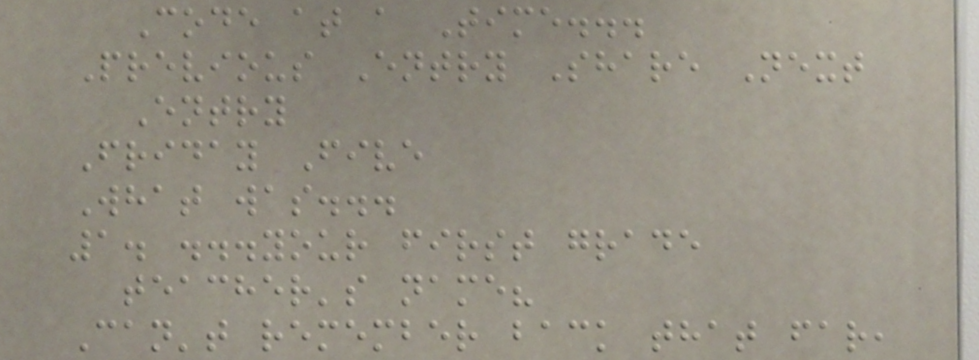Code at a Time...
Previous Entry Share Next
Entry
Friday Five
What was...
1. ...your first grade
teacher's name?
Can't remember back that far,
